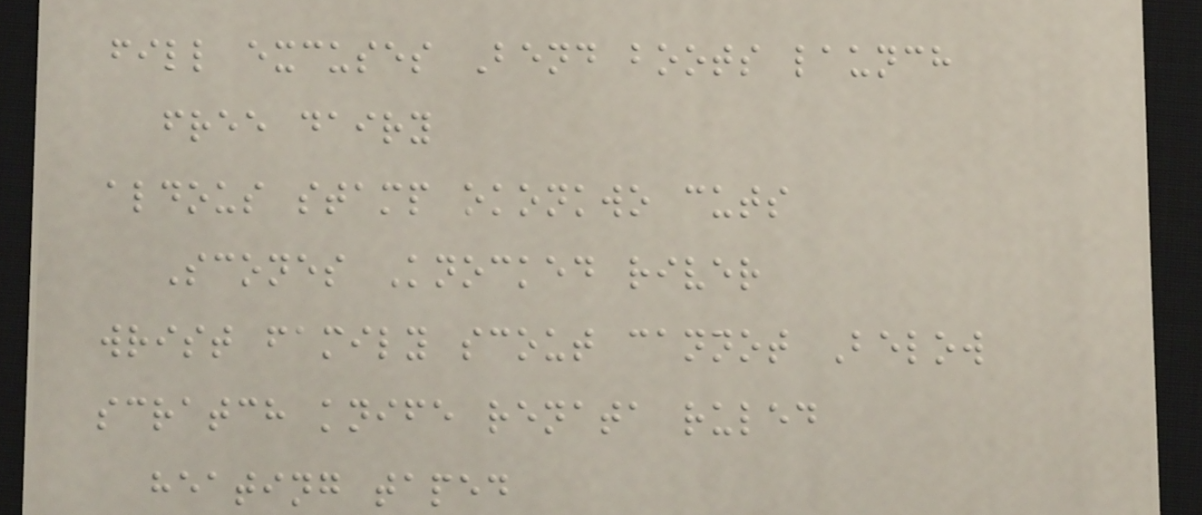fill excuses Bend boots launch
free dairy
aldous stamp okonkwo cuts
Scones Knocked river
wrist family scout cannot Below
scratch knife renata ruled
heating taped
